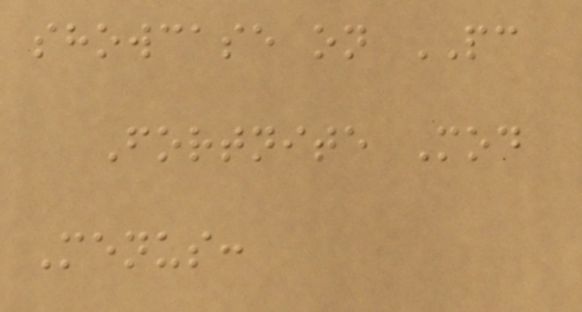showcase on PC
Fortnite Mod
Menus:
